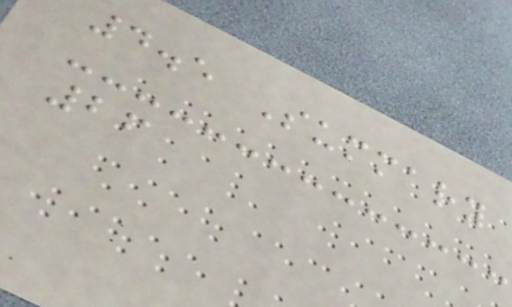4.5 Summary
26
